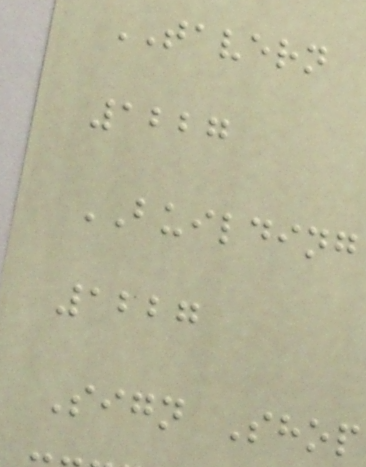TAVERN
1227
BUILDING
1227
Sign Shop
